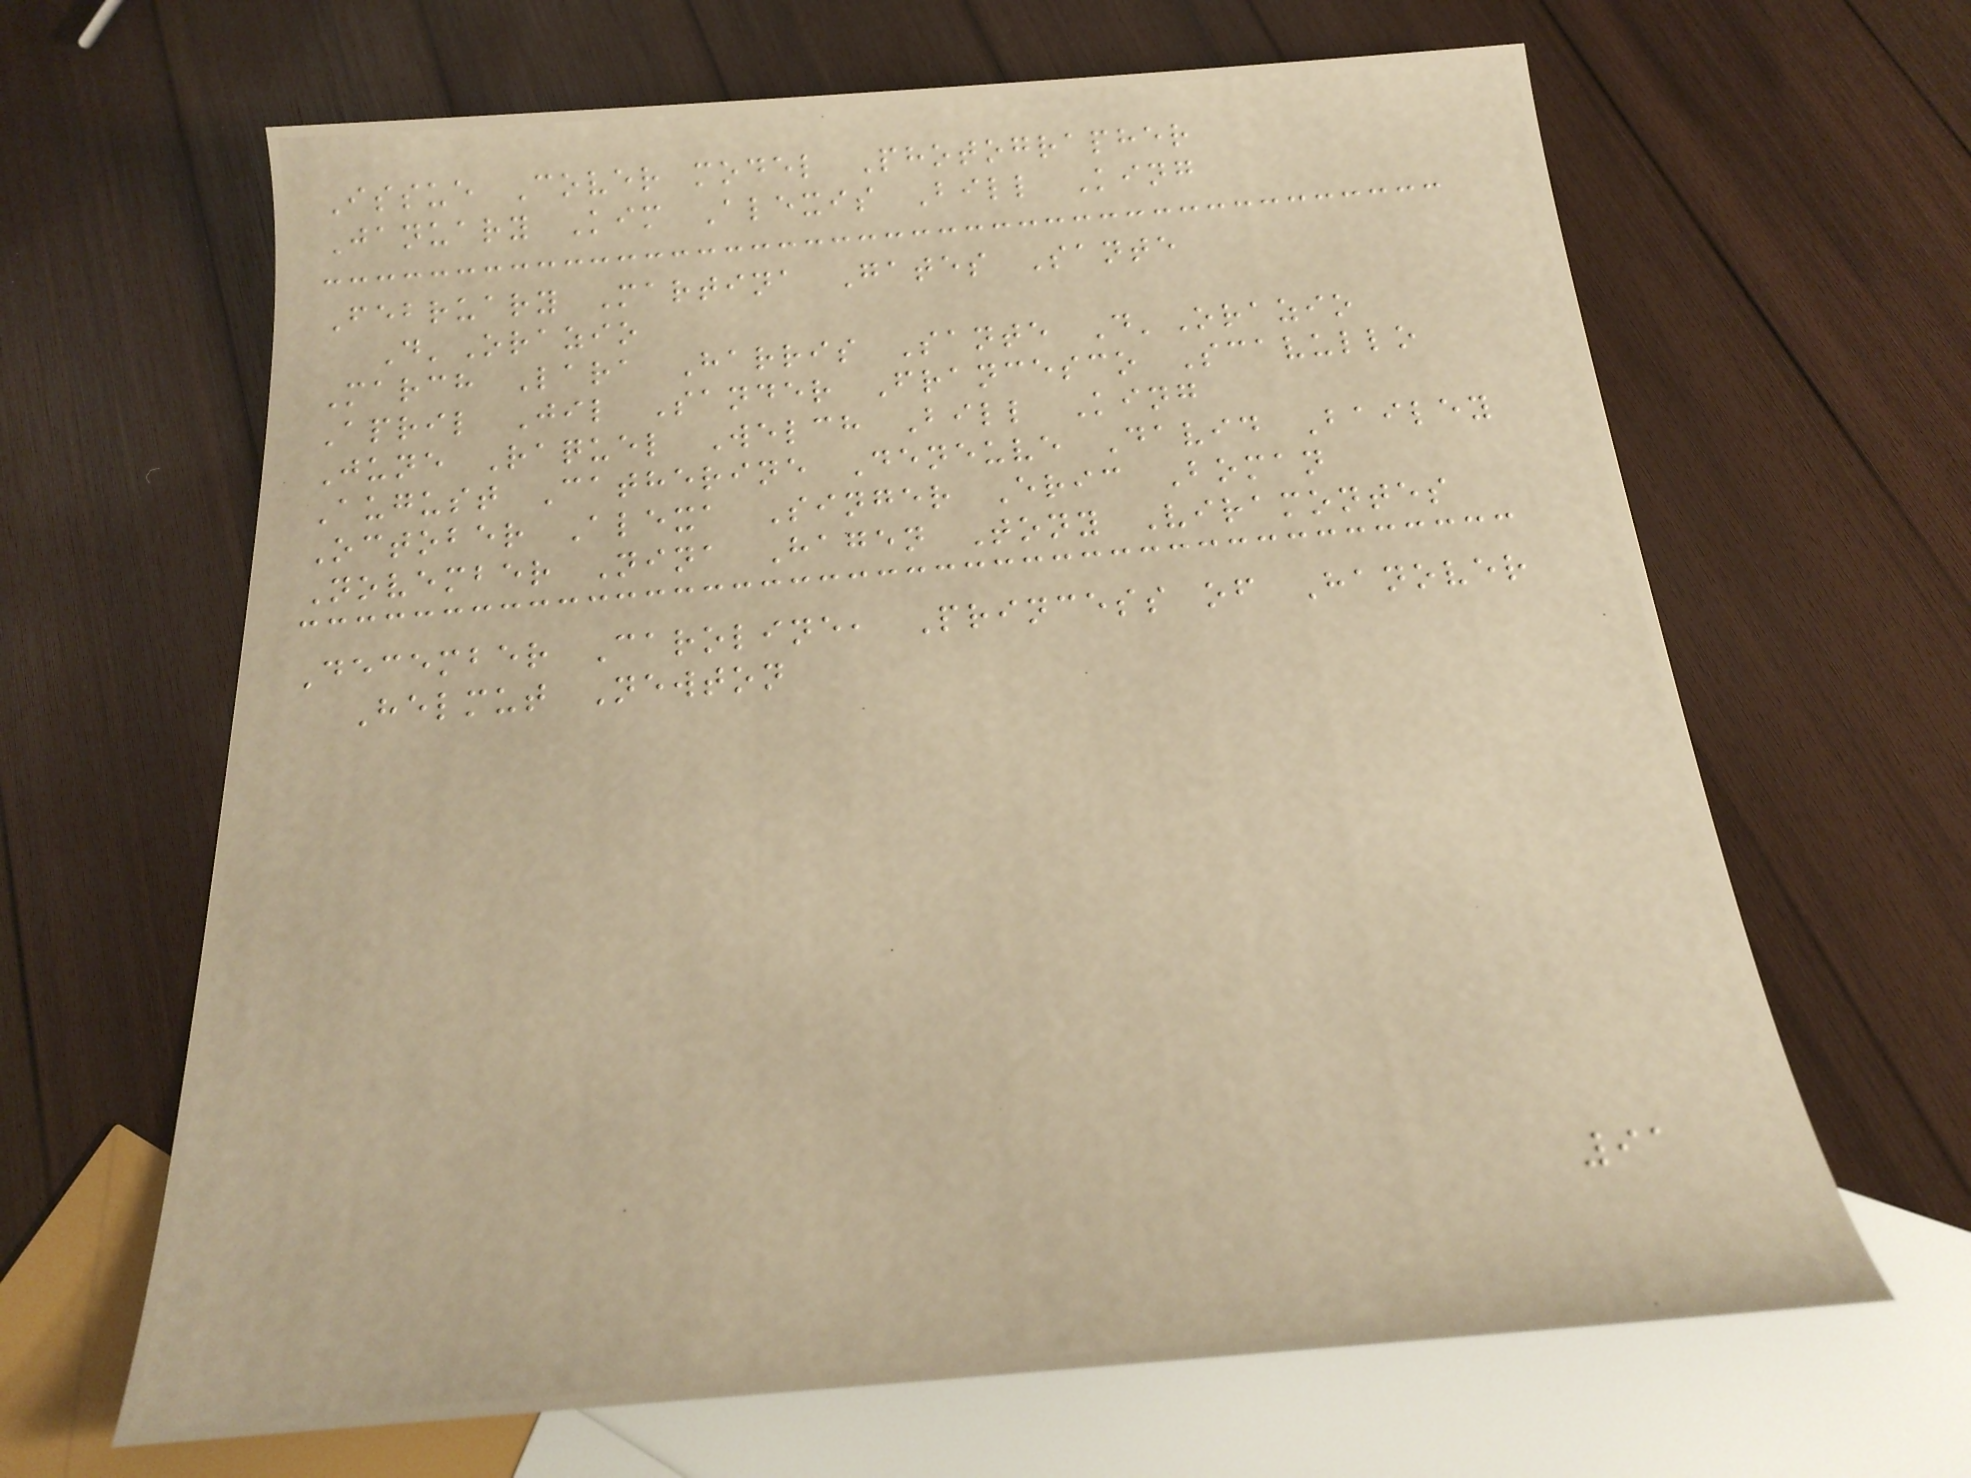Issue Cover model Photographer
January Kim Alexis Bill King
February Martina Gates Sante
D'Orazio
March Lara Harris Sante D'Orazio
April Jil Sander Francesco Scavullo
June Raquel Welch Bill King
August Catherine Deneuve David Bailey
October Alexa Singer Eric Boman
November Nina Hagen Tony Viramontes
December Caroline, Princess of Hanover
Helmut Newton
91
